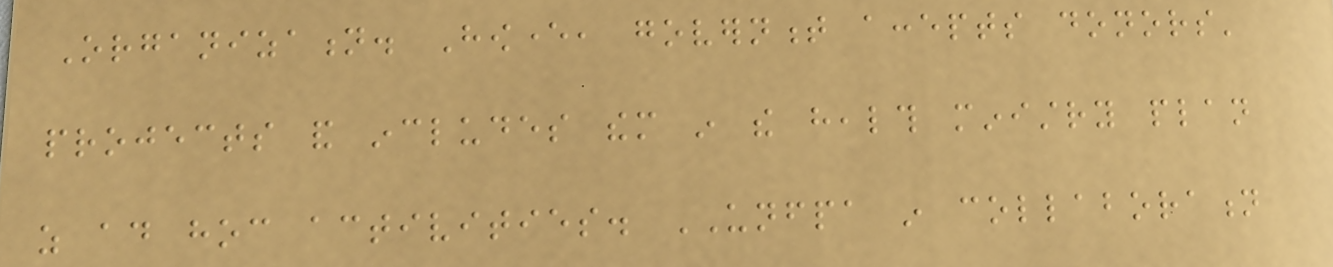Organization. However, government accepts donors'
projects and includes them in the health ministry plan
as ad hoc activities. UNFPA in collaboration
